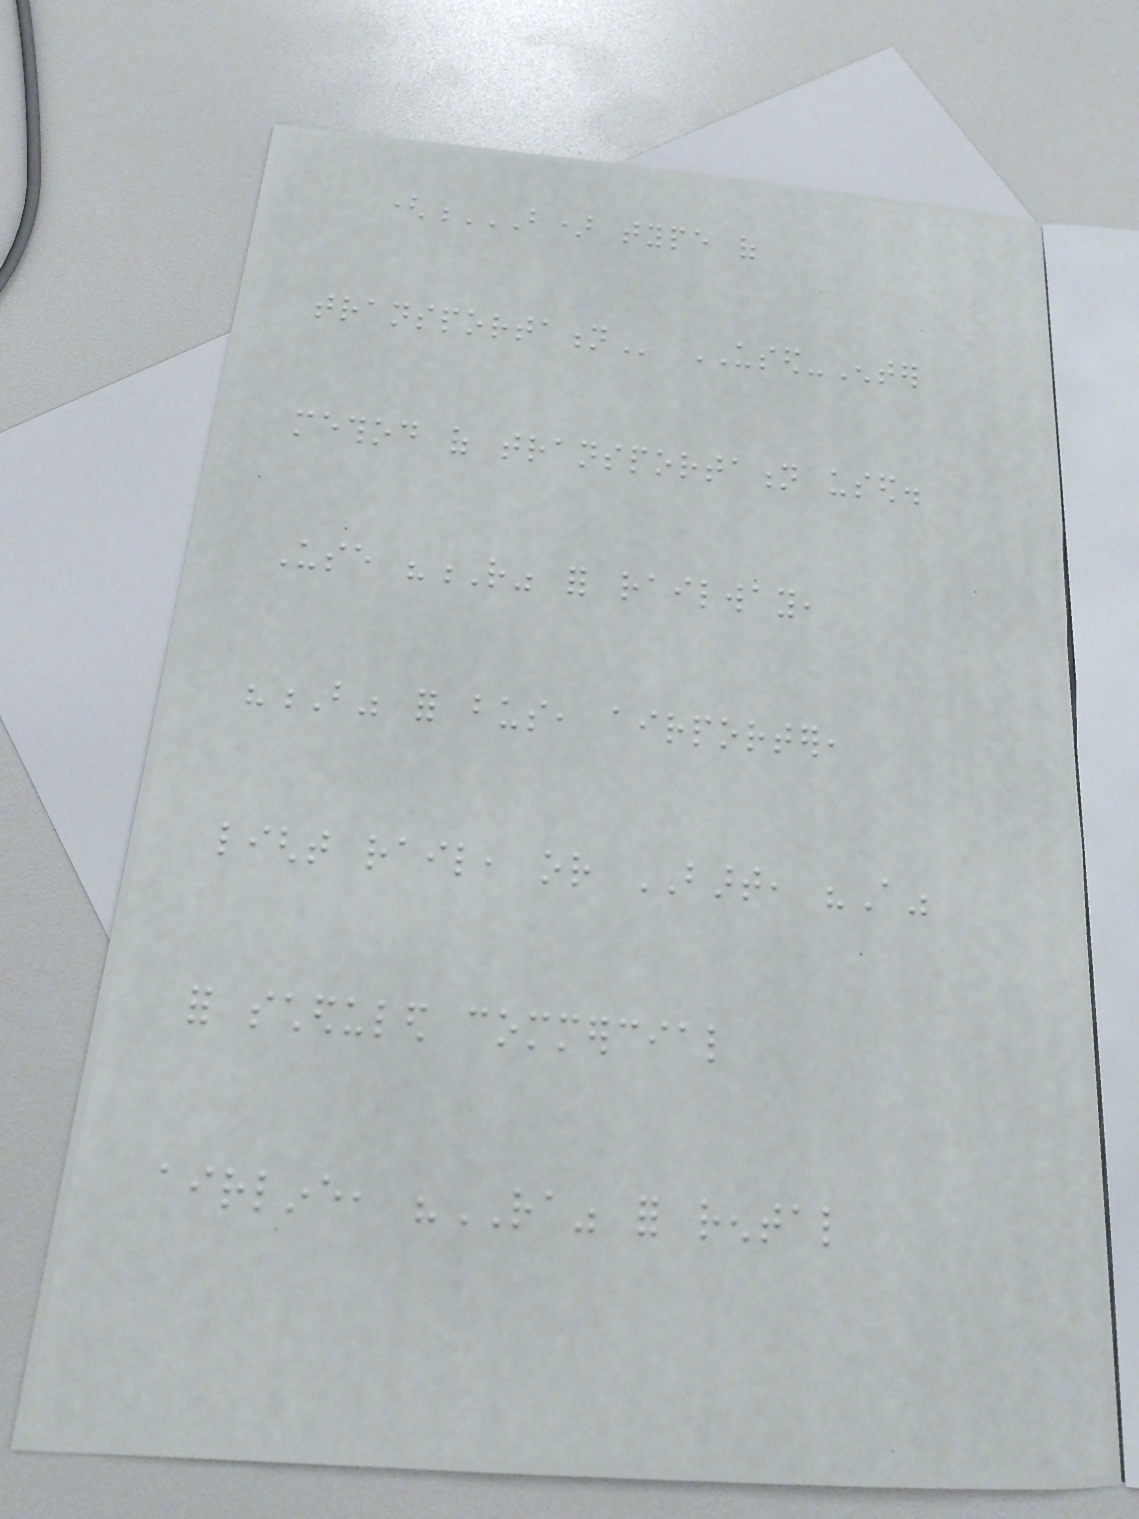(B) TYPE OF
TRANSPORTATION USED-Enter
method of transportation used.
Use "R" for railway,
"B" for bus, airporter,
light rail, or BART, "A"
for scheduled commercial
airline, "RA" for rental
